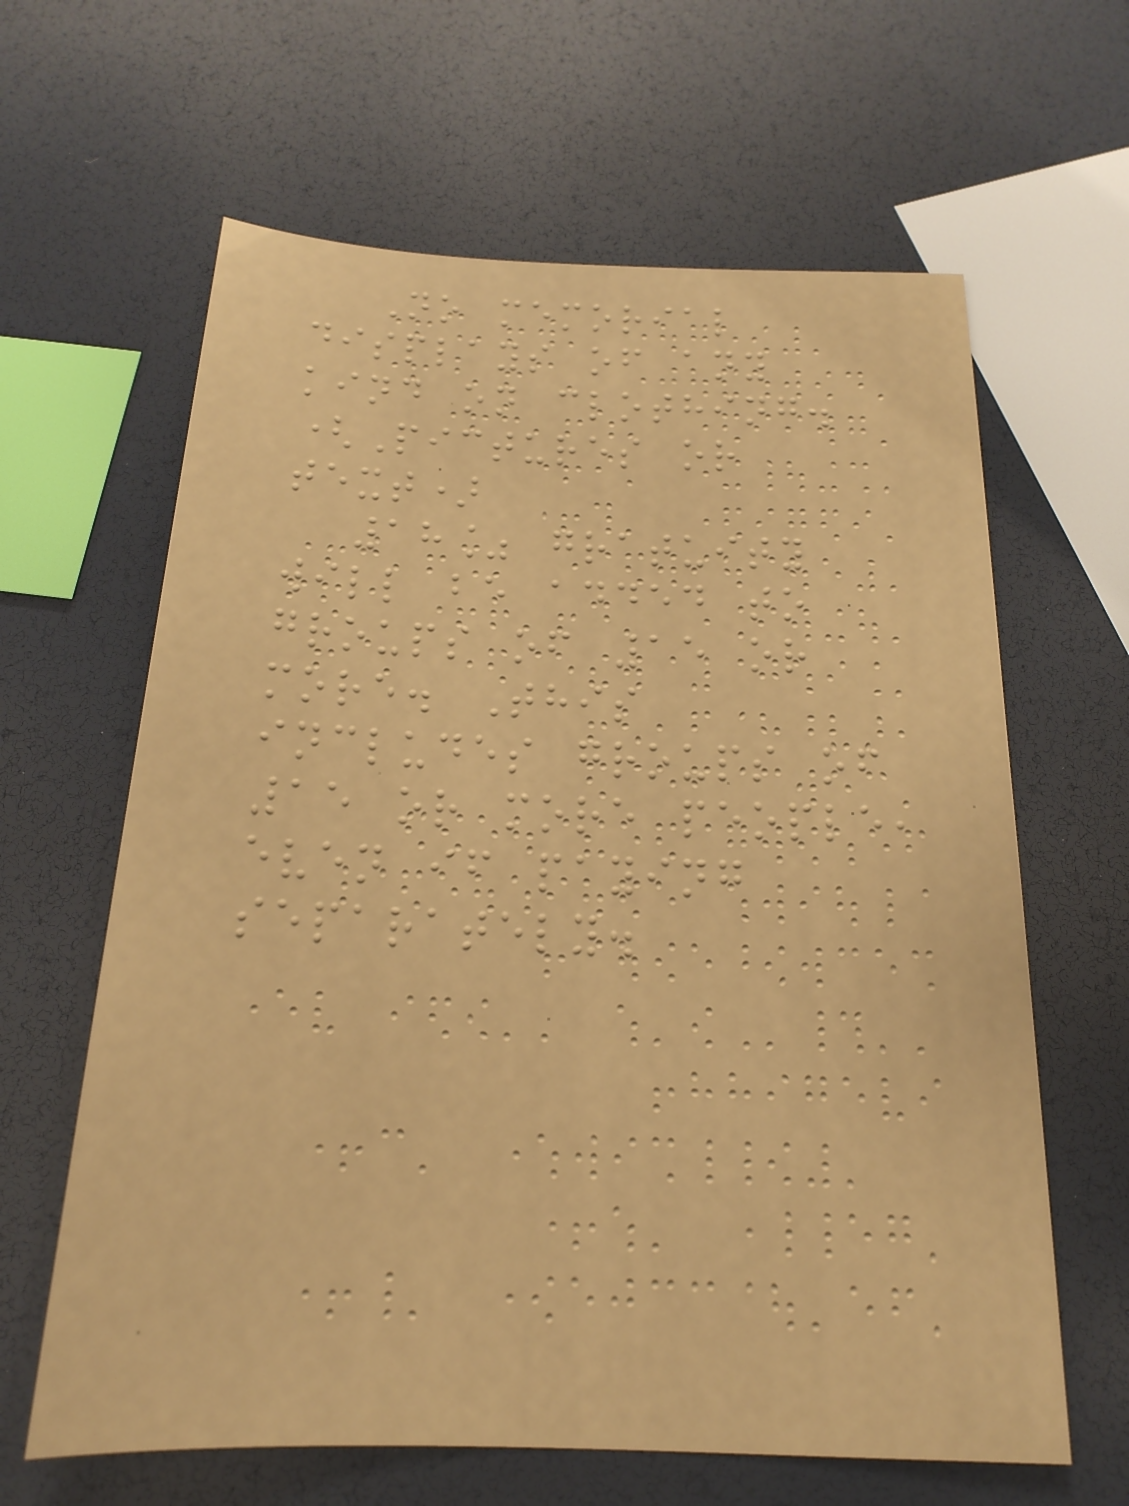No memorial
displays of any
kind on clothing.
(Pictures or
text)
18% gratuity
will be added to
groups of 15 or
more. This
includes groups of
15 or more people,
even if paying
separately.
